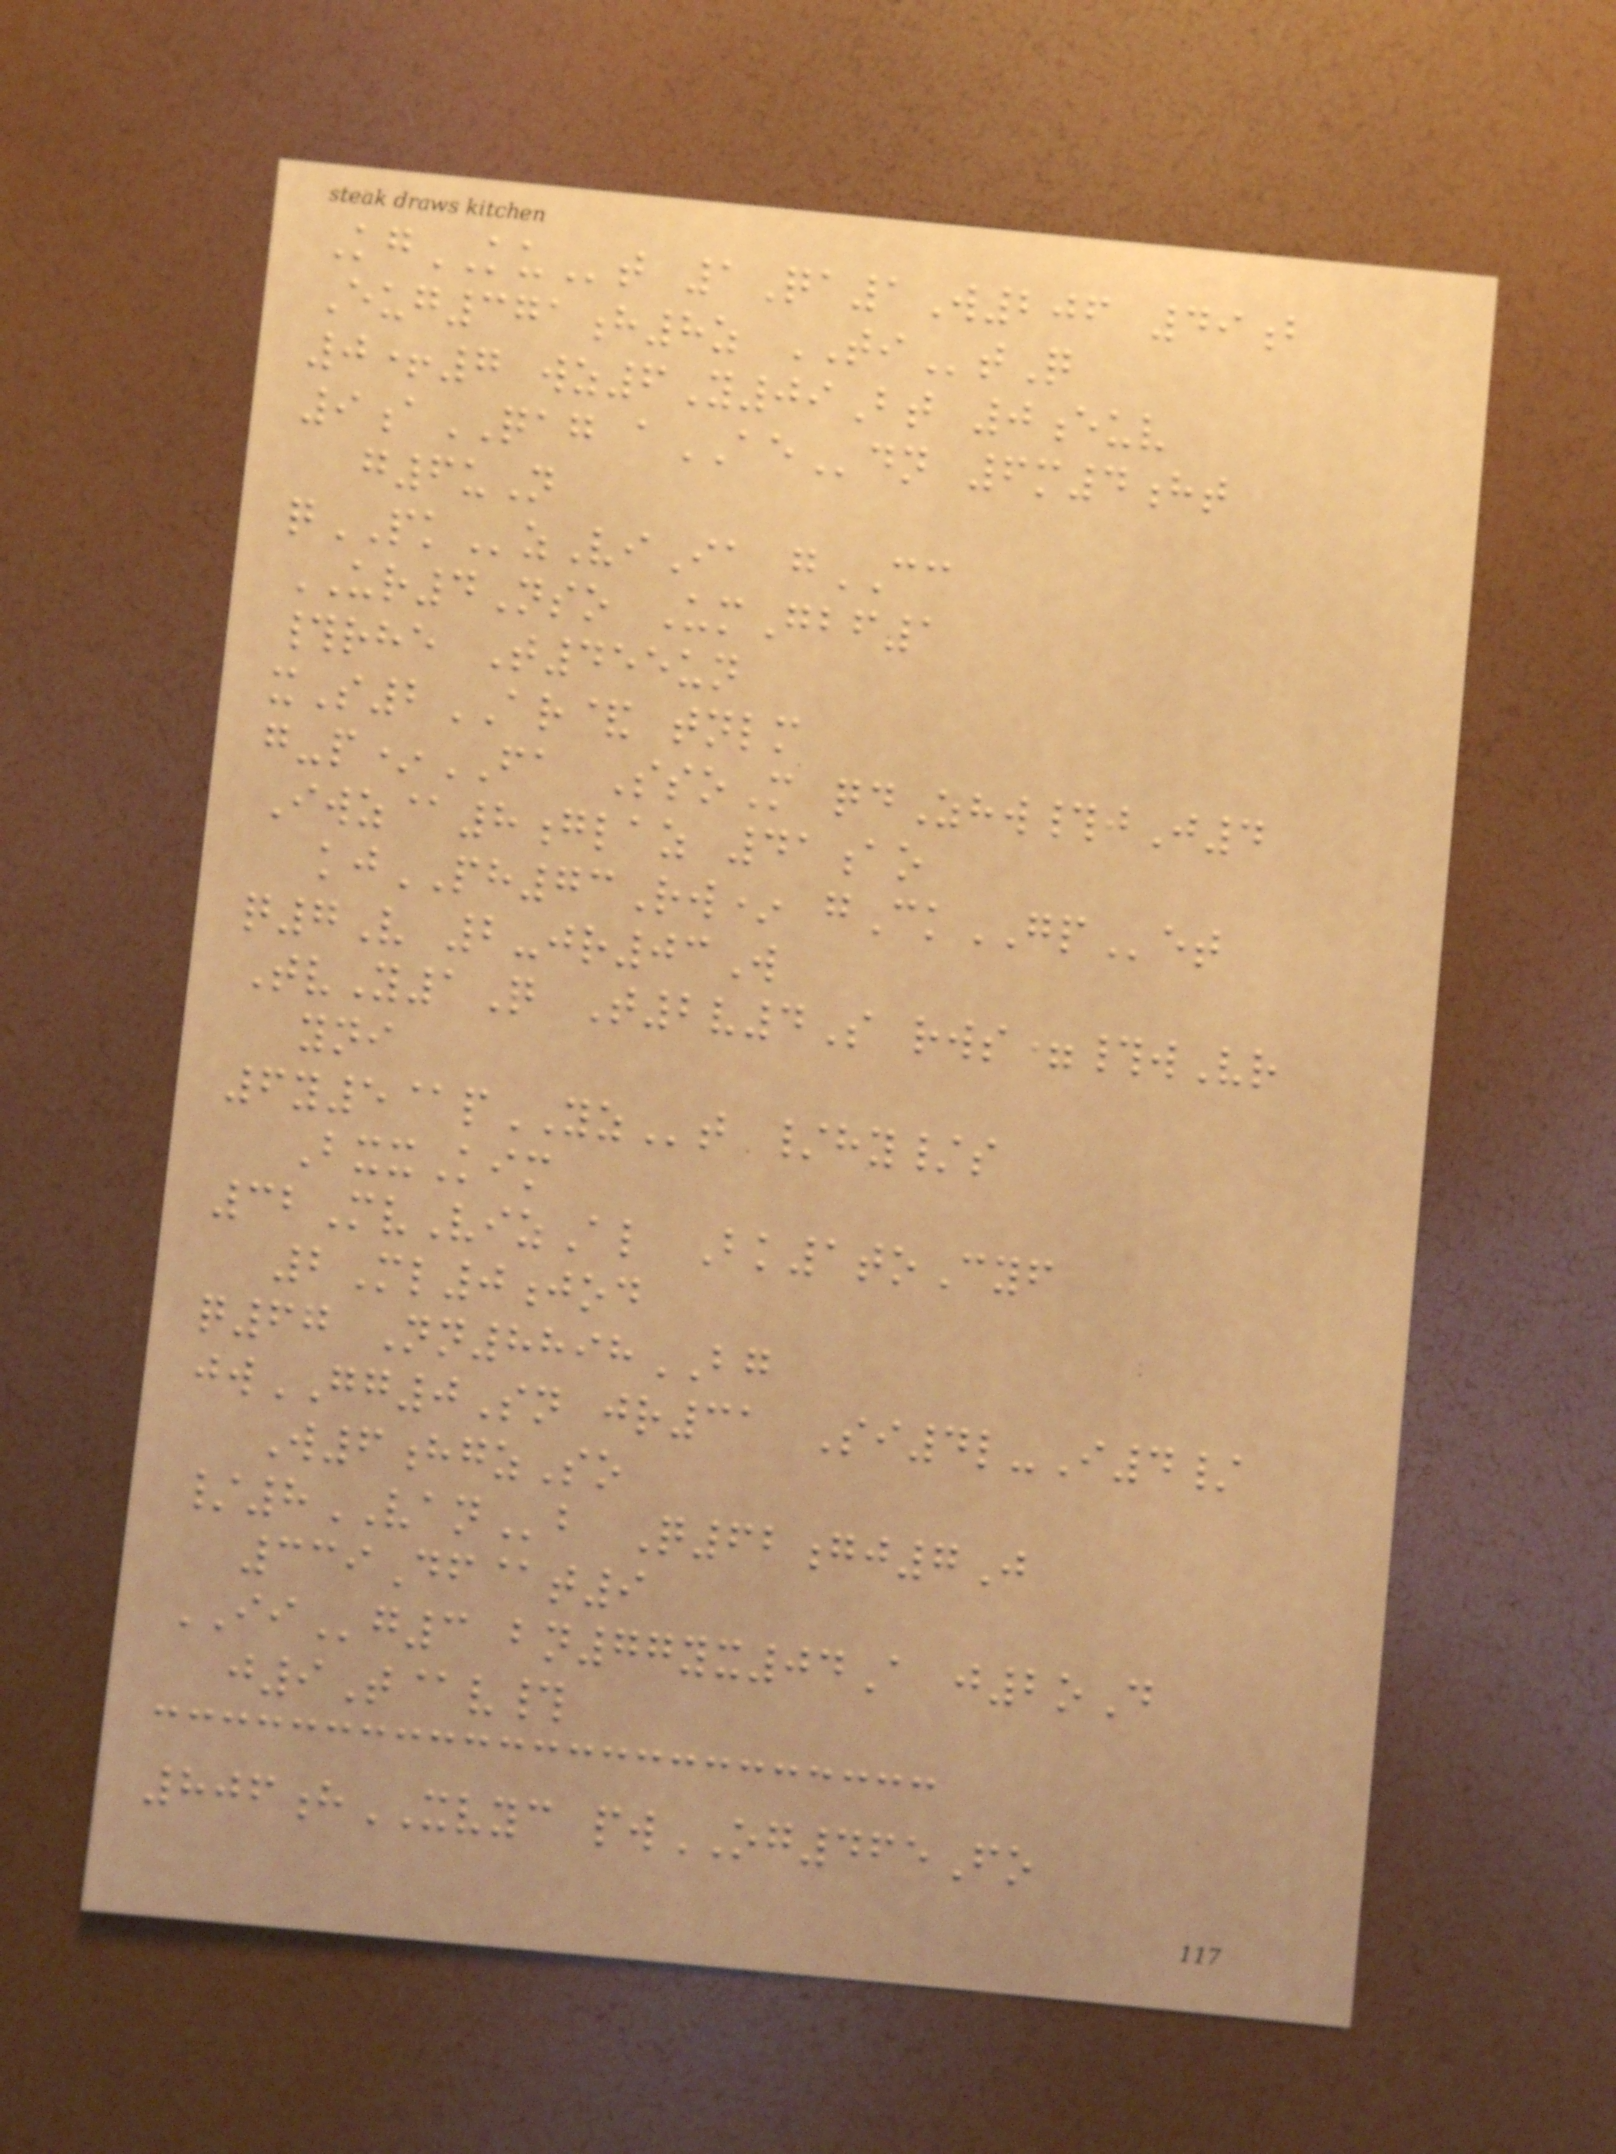KgKUt 1Qa1W206 49b
Eug371h8z TItQ
0+7 wz6Y09Bt 0euv
9aQAG aAEdn 6m4ht
g6uN
qPKzViIa gCC
UR4Nso UmGbf1
#rhe T455un
xS2AR& tnlm
g-p*FA SsoM qdZhw#jJ4
Iwz@8glaz 41ao
kjPH73Rw* gCkGPet
q7V 2-jr03W
TvY1Q T2v4S rws=#wVr
yni
6y5@pYZt /hy/s
BxxKim
32MvVizAl Bk1toCyf
2Ml0jod
q67 Nn8898BG
jwGG0Sn jr31 Si4l-I4/
W6hgzSo
/8VANb Q62gj7J
339Df@t9
IIg3 bn77yx04A j2oD
j9T@v#
806hXVYC pwOG465Fo
